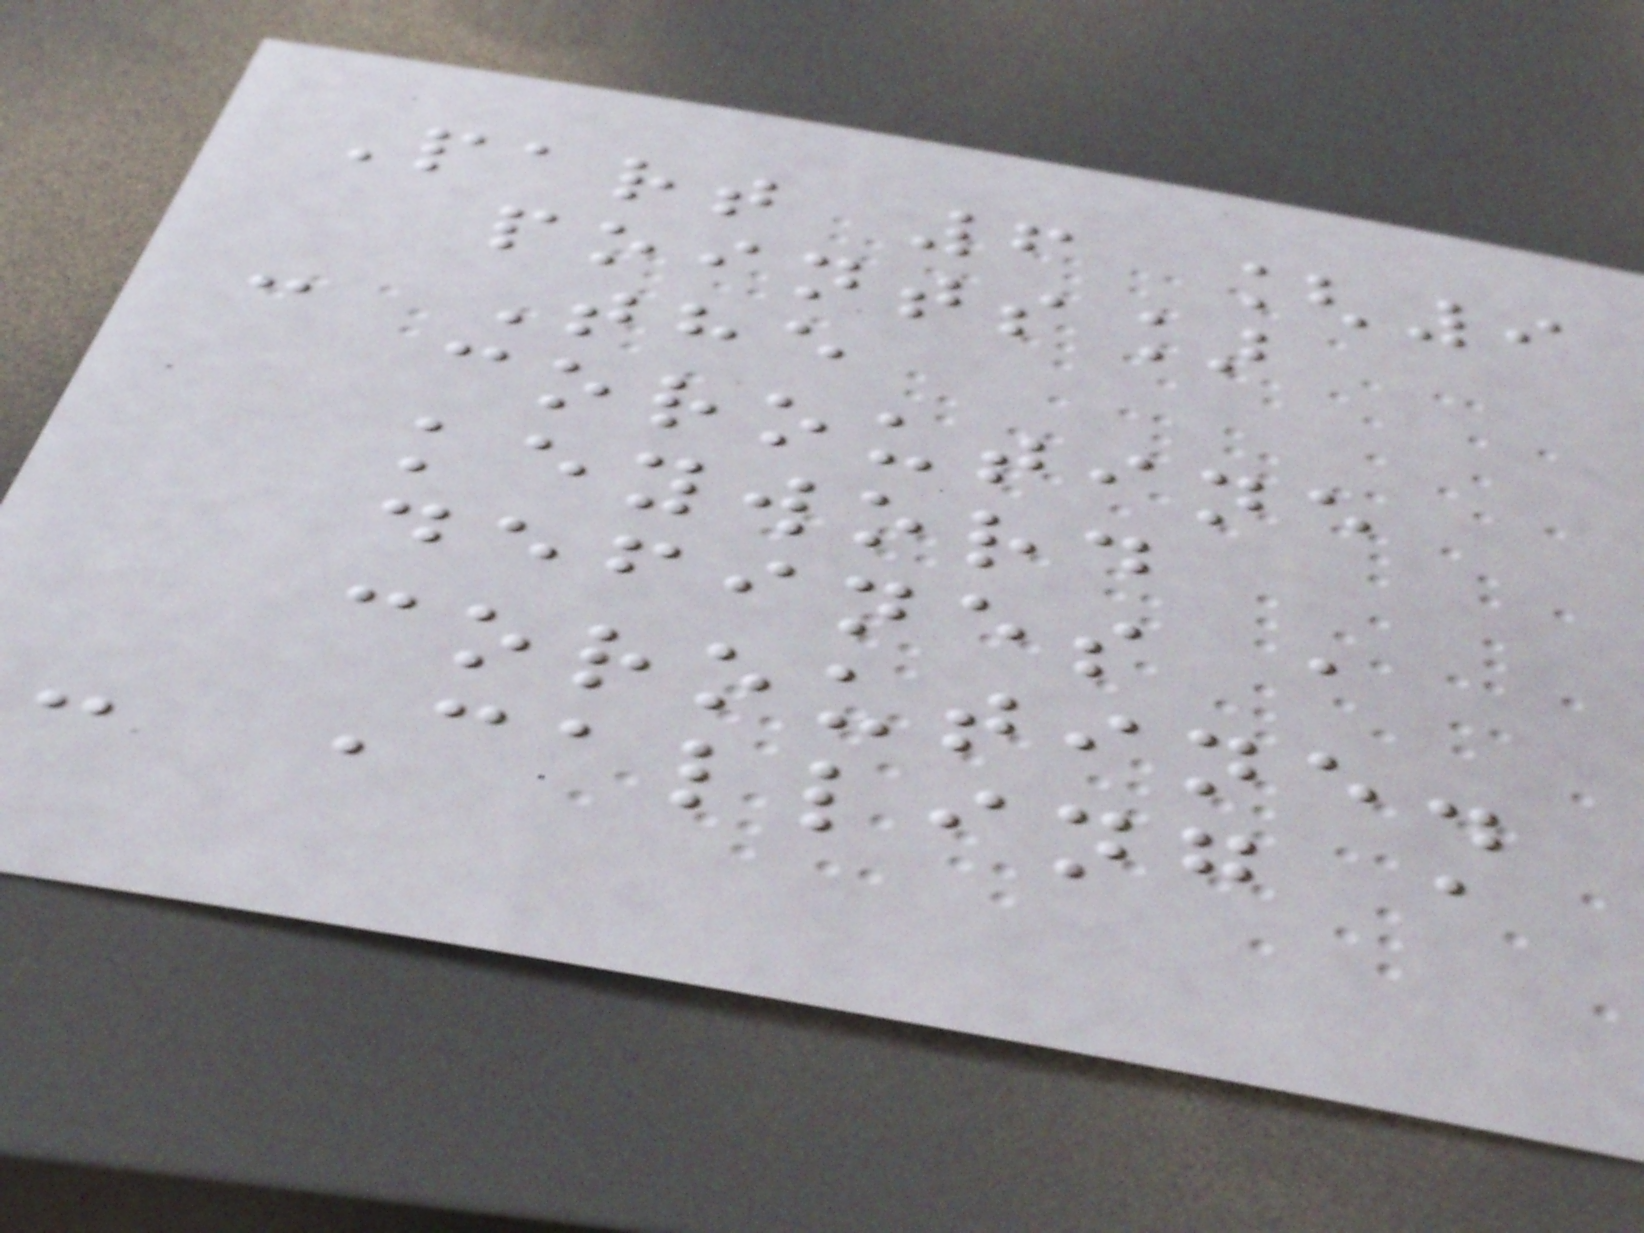Part 6 [9
points]
- The
coroutine
keyword
defines a
coroutine.
- Calling a
